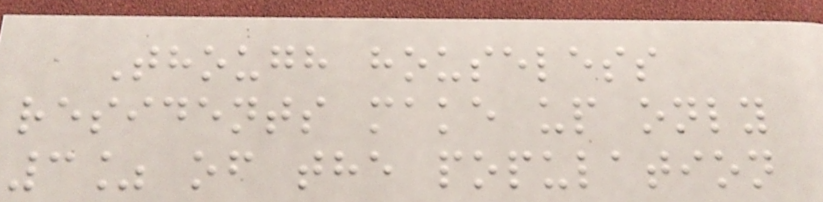Though houseless
residents make up only
3% of the population
